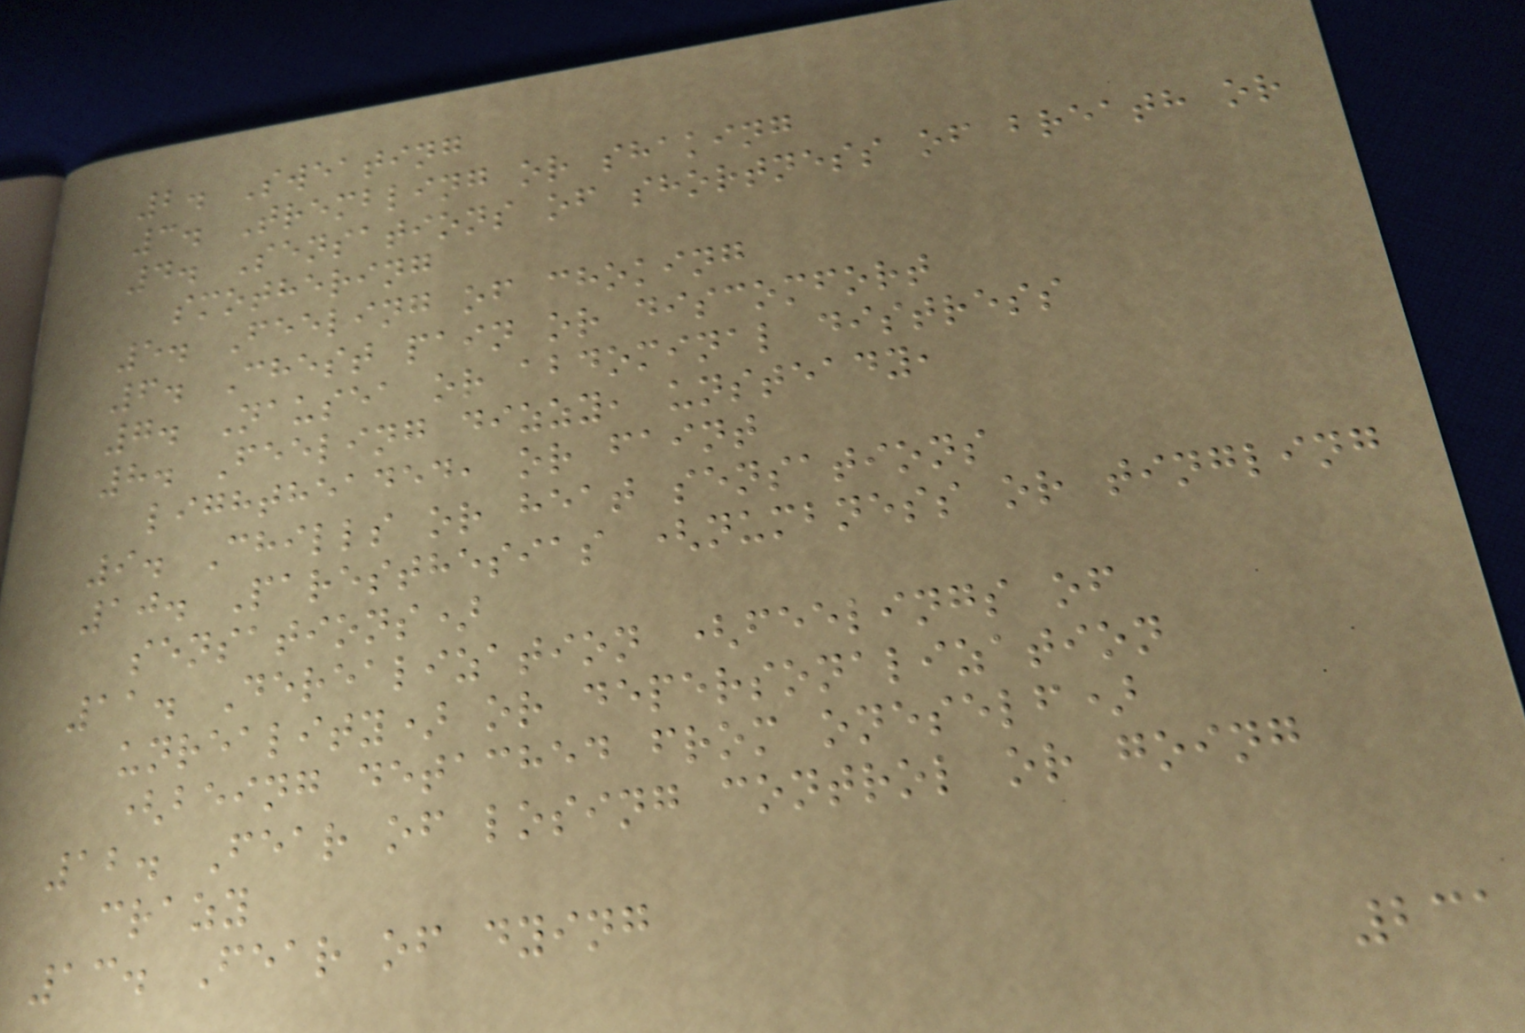2. Sweating
3. Trembling or shaking
4. Sensations of shortness of breath or
smothering
5. Feeling of choking
6. Chest pain or discomfort
7. Nausea or abdominal distress
8. Feeling dizzy, unsteady,
lightheaded, or faint
9. Chills or heat sensations
10. Paresthesias (numbness or tingling
sensations)
11. Derealization (feelings of
unreality) or depersonalization
(being detached from oneself)
12. Fear of losing control or going
crazy
13. Fear of dying
231
